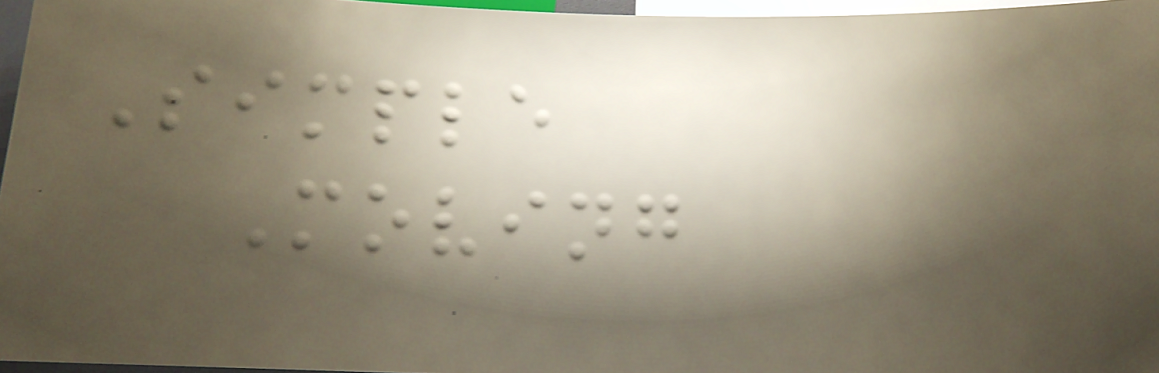Simple
Moving
